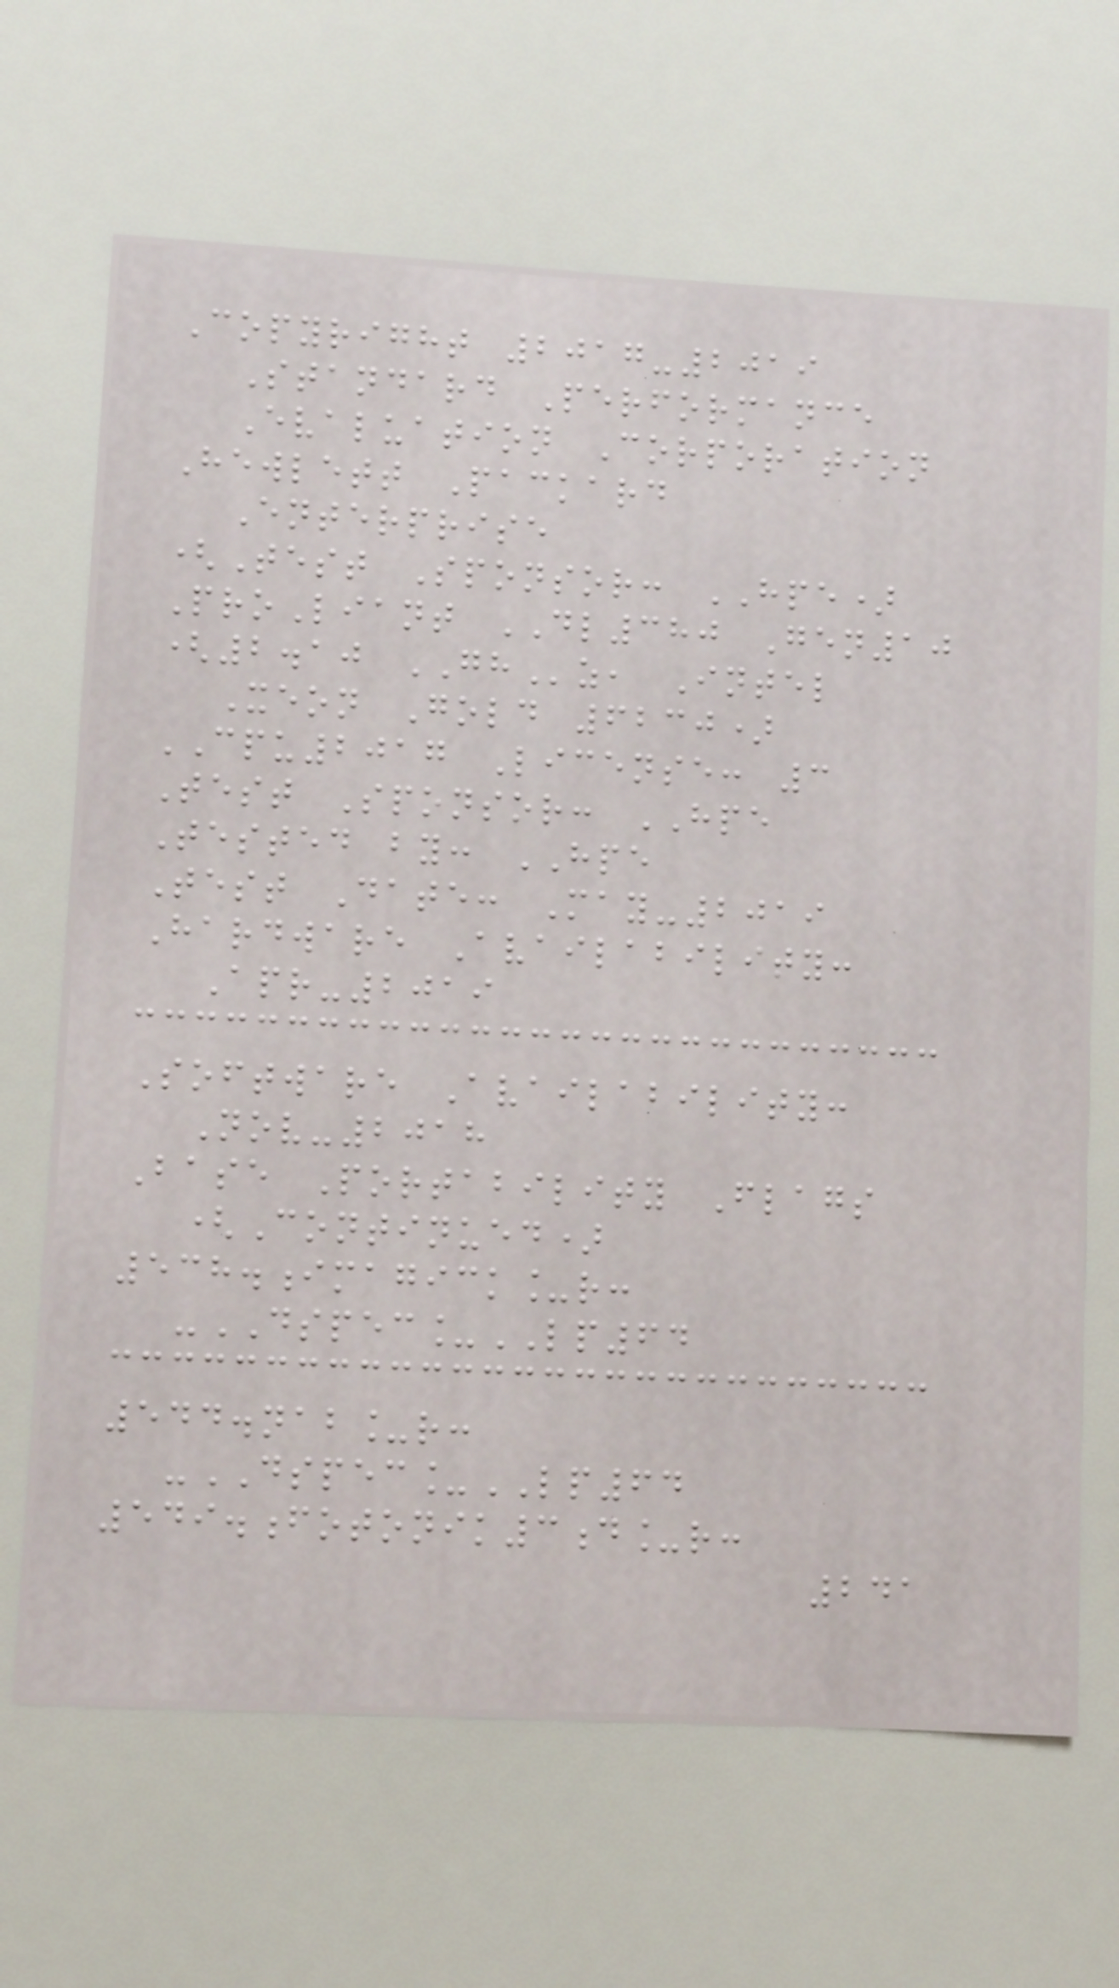Copyright 2017-2019
Standard Performance
Evaluation Corporation
Hewlett Packard
Enterprise
(Test Sponsor: HPE)
ProLiant DL380 Gen10
(2.10 GHz, Intel
Xeon Gold 6230)
CPU2017 License: 3
Test Sponsor: HPE
Tested by: HPE
Test Date: May-2019
Hardware Availability:
Apr-2019
Software Availability:
Nov-2018
Base Portability Flags
(Continued)
538.imagick_r:
-DSPEC_LP64
544.nab_r:
-DSPEC_LP64
549.fotonik3d_r:
241
